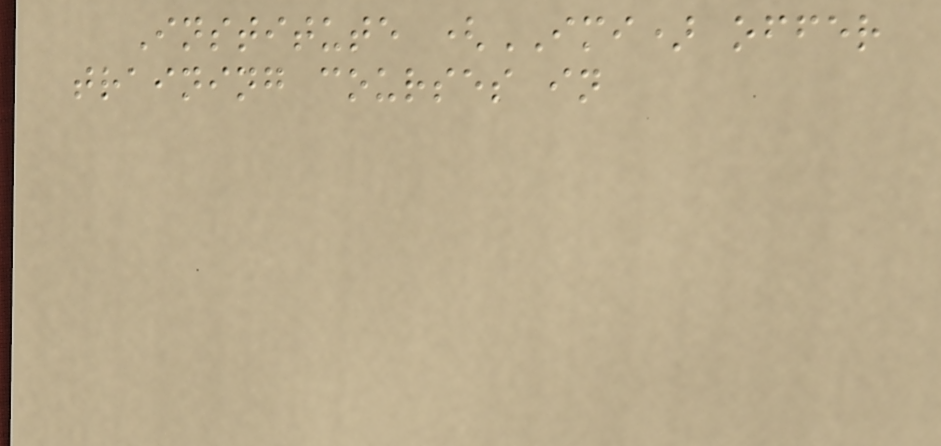Institute (IMI) offer
training courses in
